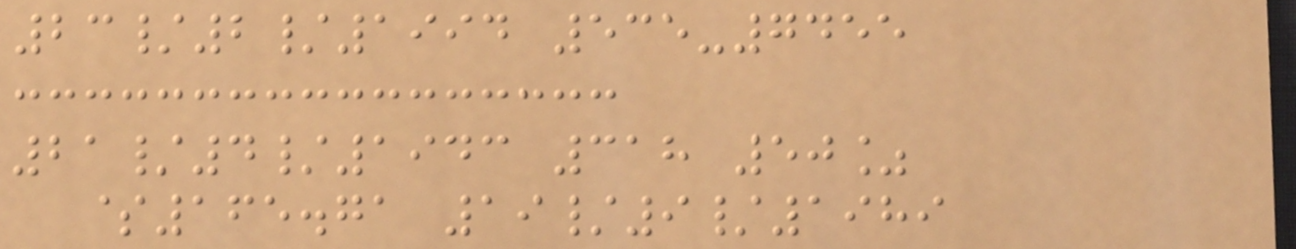23/2/1994 535-7455
21/4/1943 318 50%
$165.71 19/9/1989
